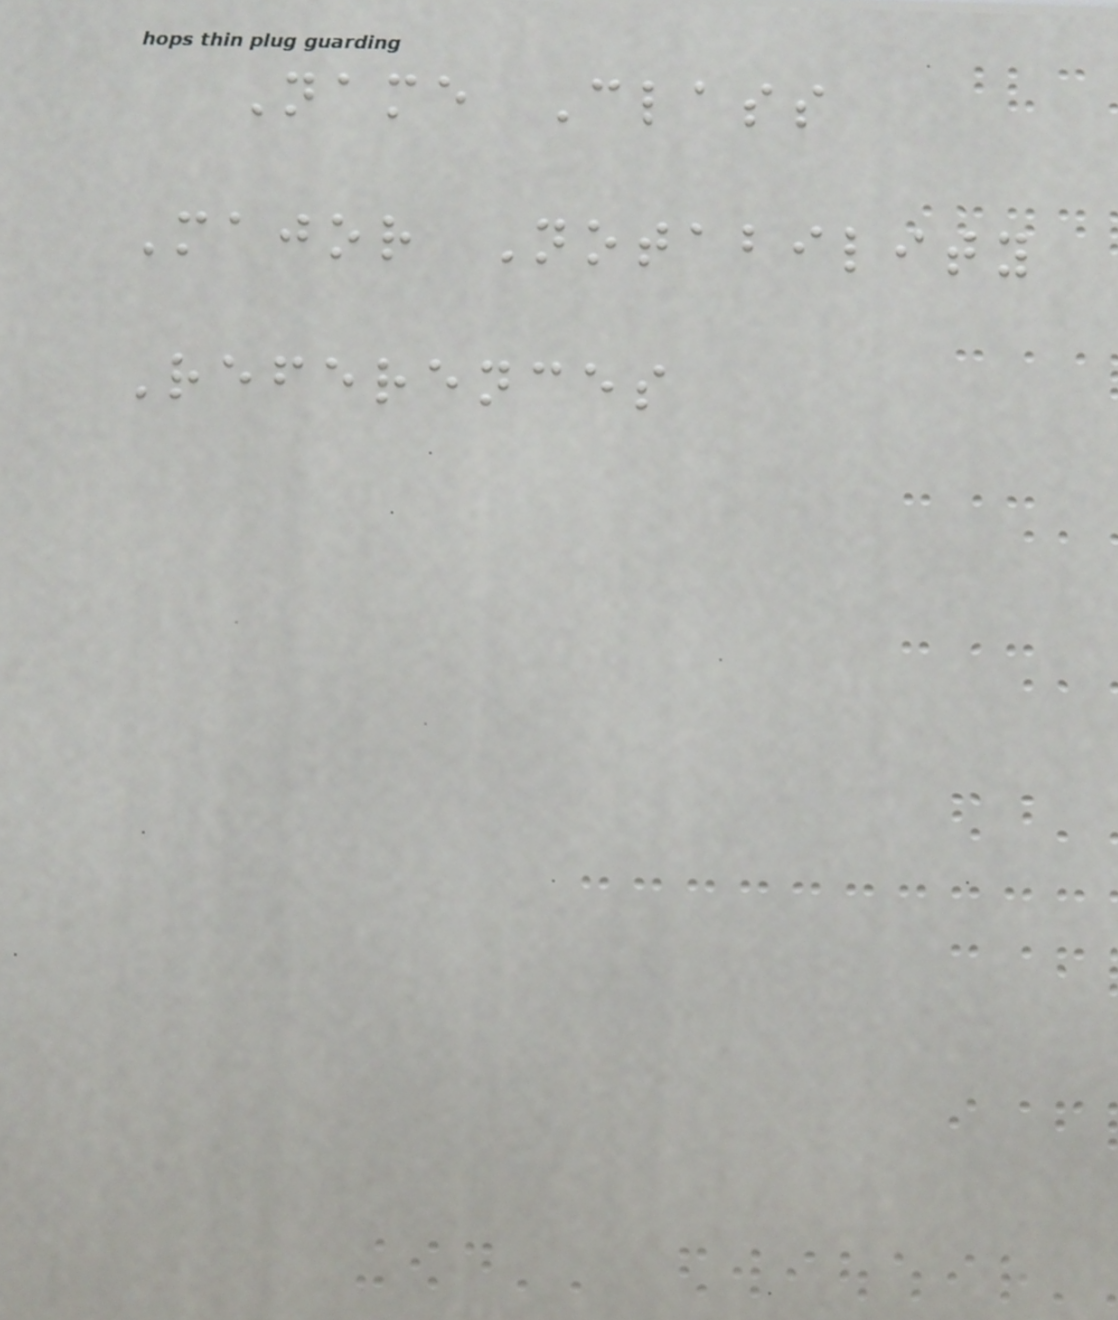Name Class
Major Notability
References
